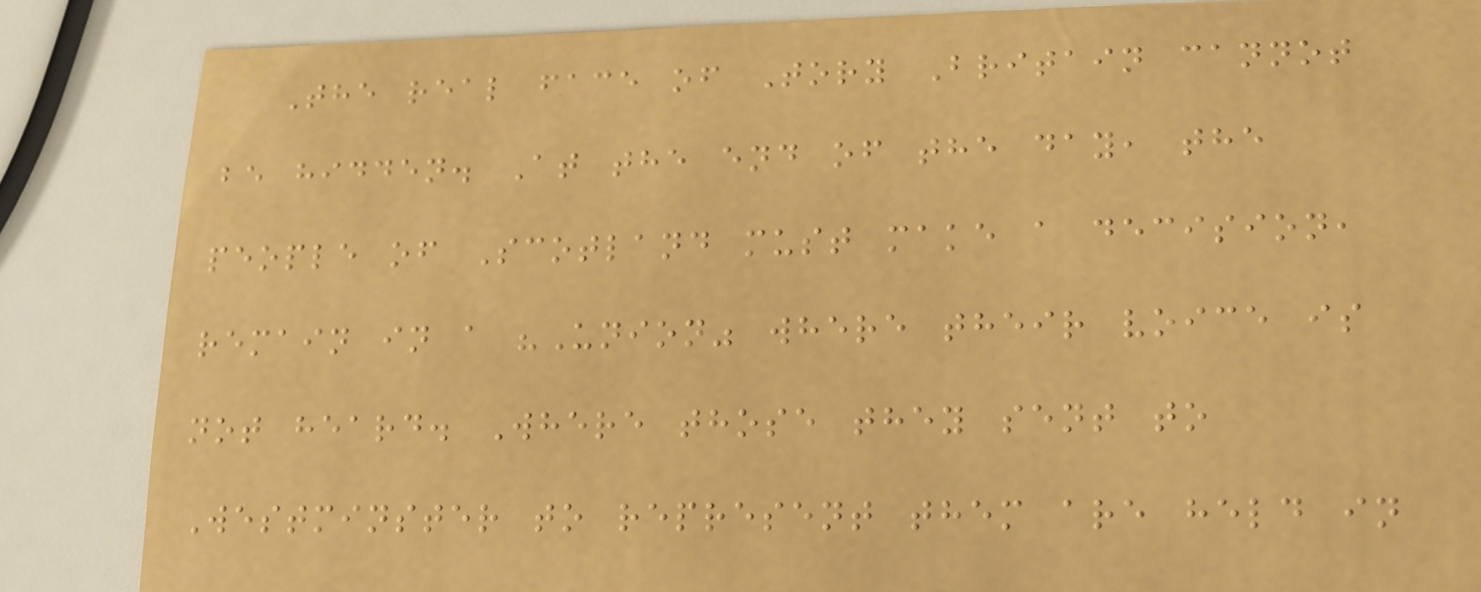The real face of Tory Britain cannot
be hidden. At the end of the day, the
people of Scotland must make a decision,
remain in a "Union" where their voice is
not heard. Where those they sent to
Westminster to represent them are held in
